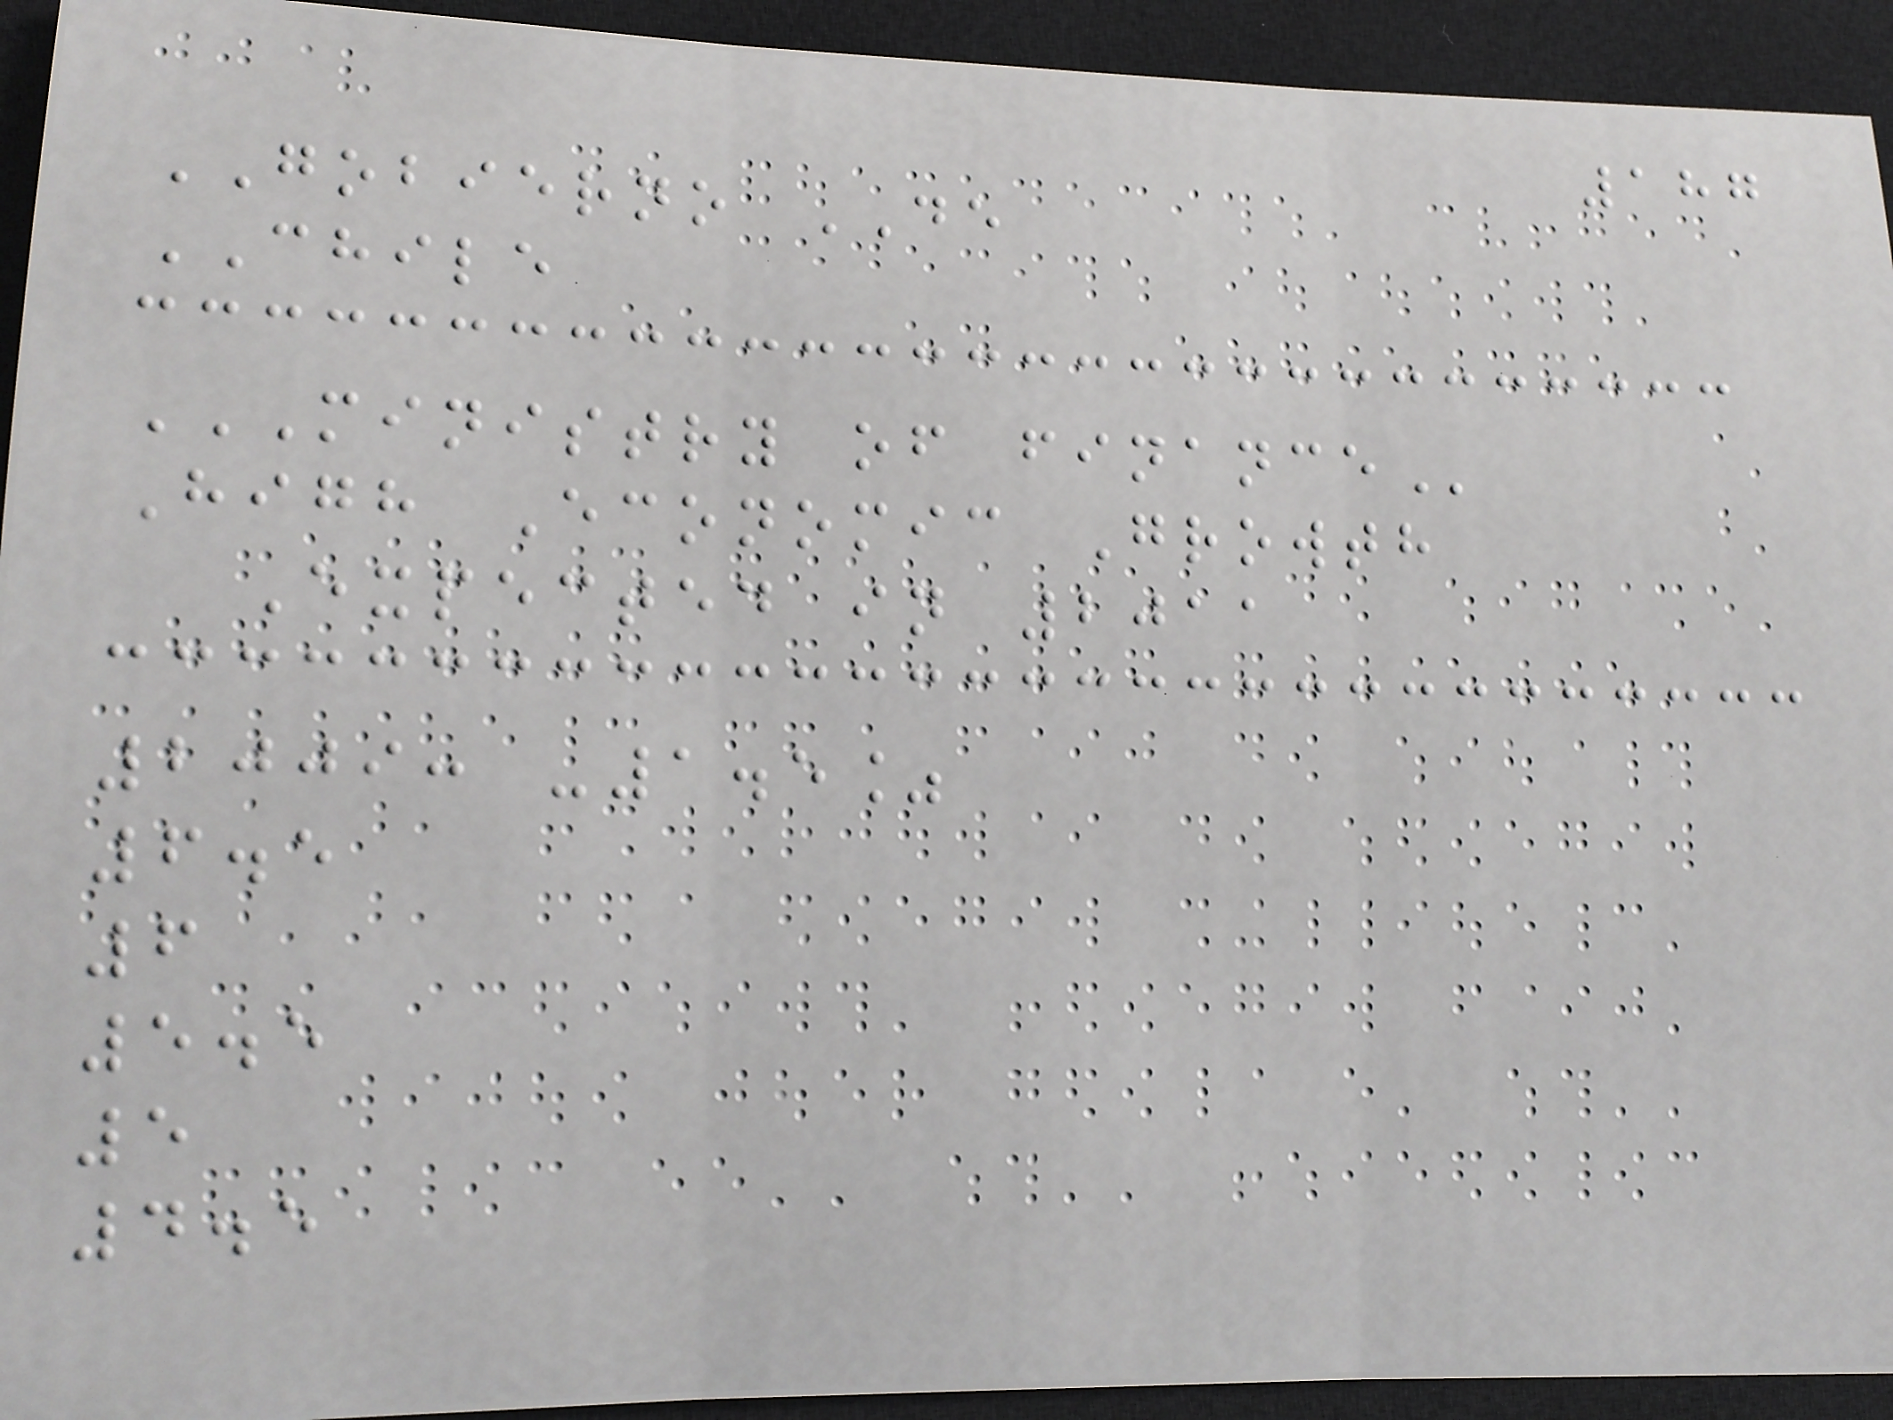187
GOBIERNO DE
CHILE
MINISTRY OF FINANCE
High Economic Growth
Expected in 2011
2009: -1.5%
6.5
6
5.5
5
4.5
